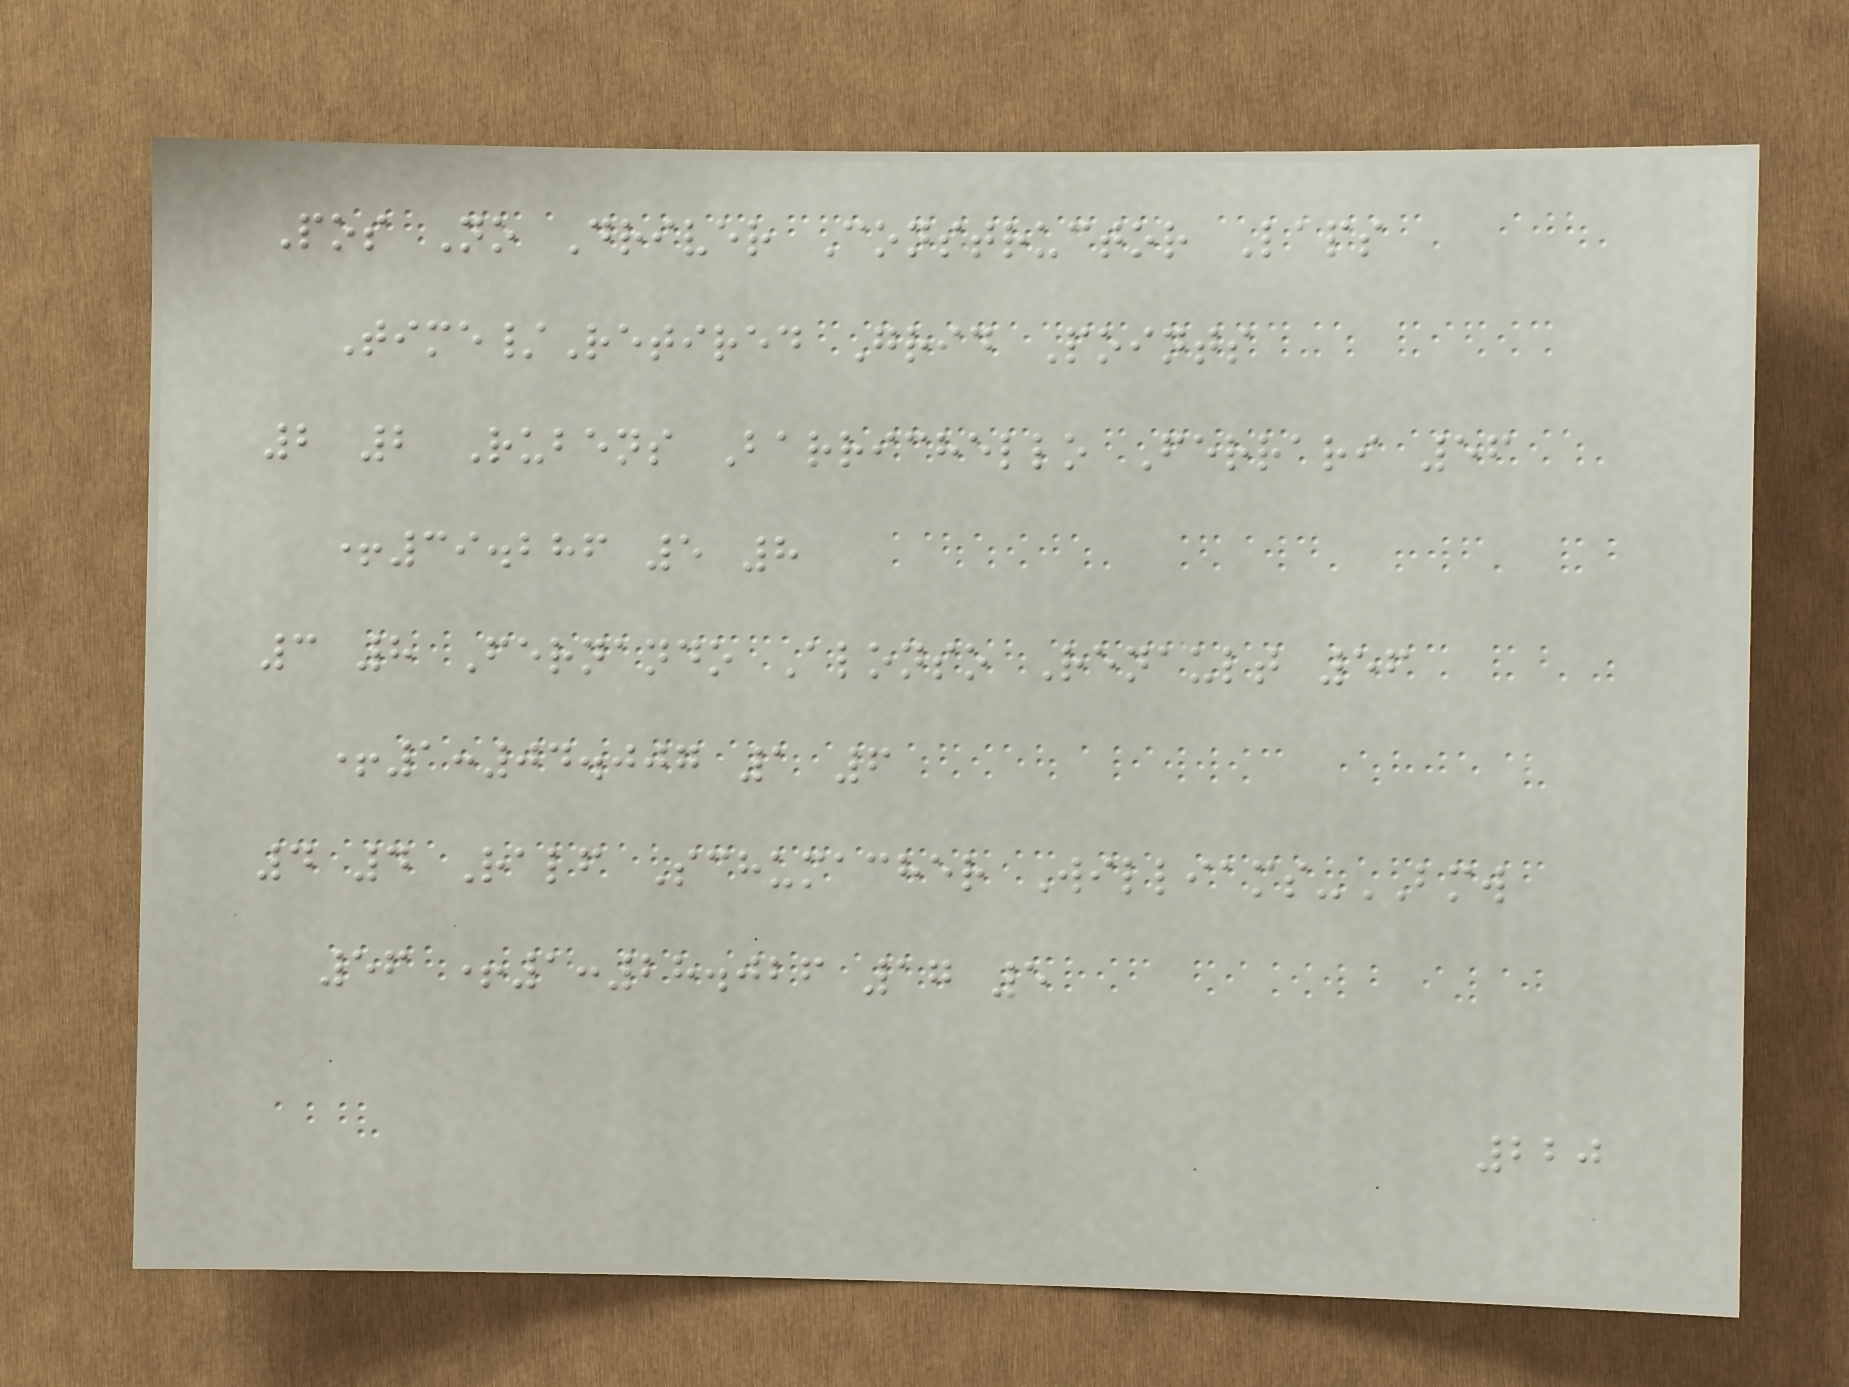Pos No Driver Constructor Laps
Time/Retired Grid Points
2 2 Rubens Barrichello Ferrari 56
+39.286 5 8
3 8 Fernando Alonso Renault 56
+1:04.007 1 6
4 4 Ralf Schumacher Williams-BMW
56 +1:28.026 17 5
220
